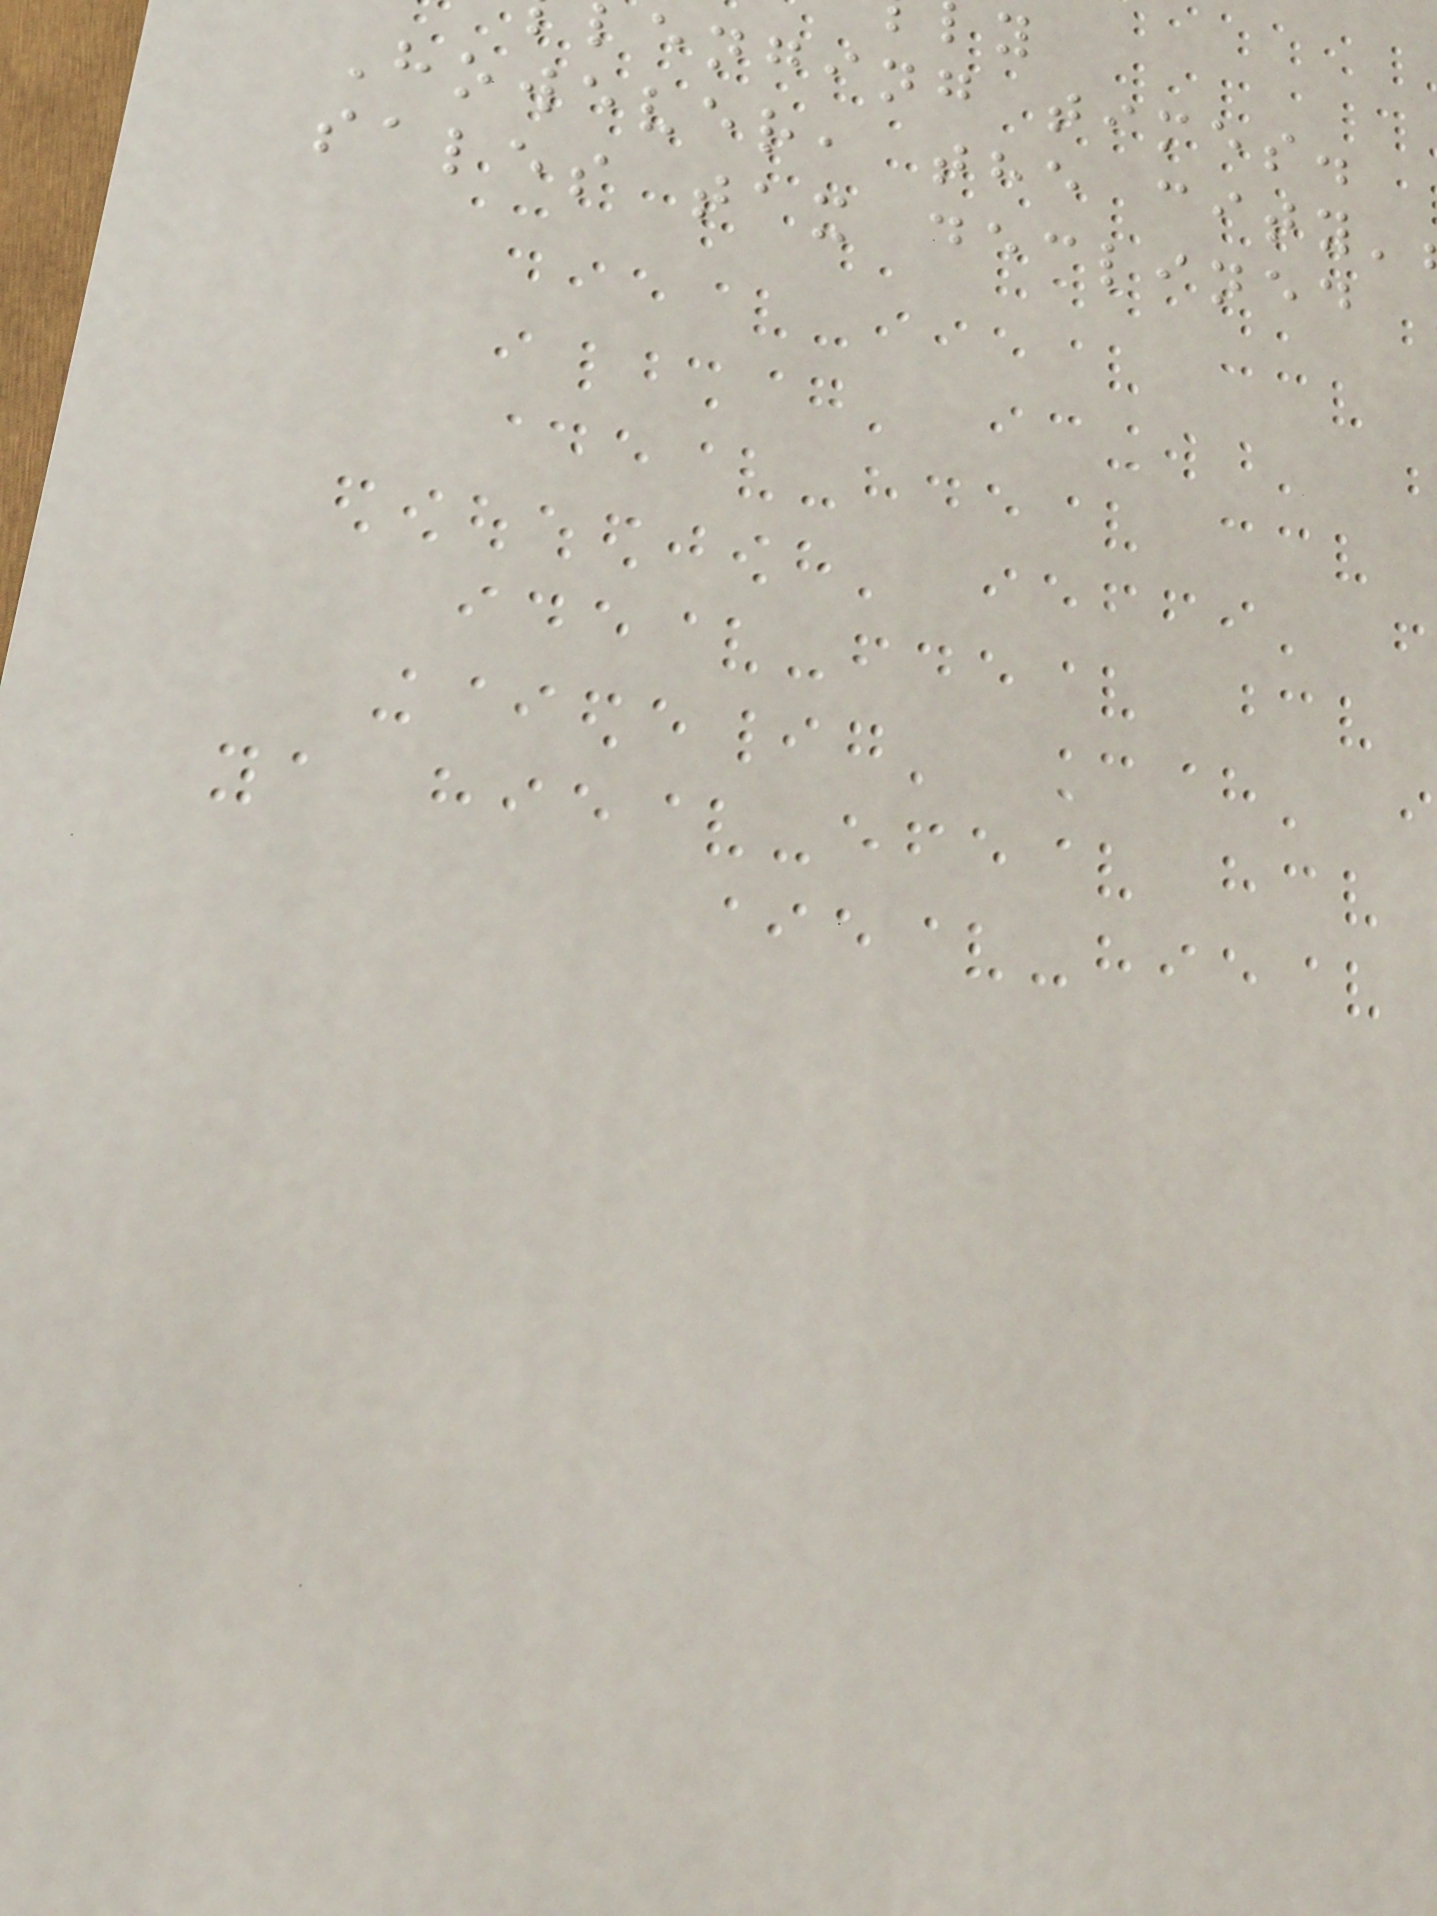enging times.
However, the city'
sales tax declined
